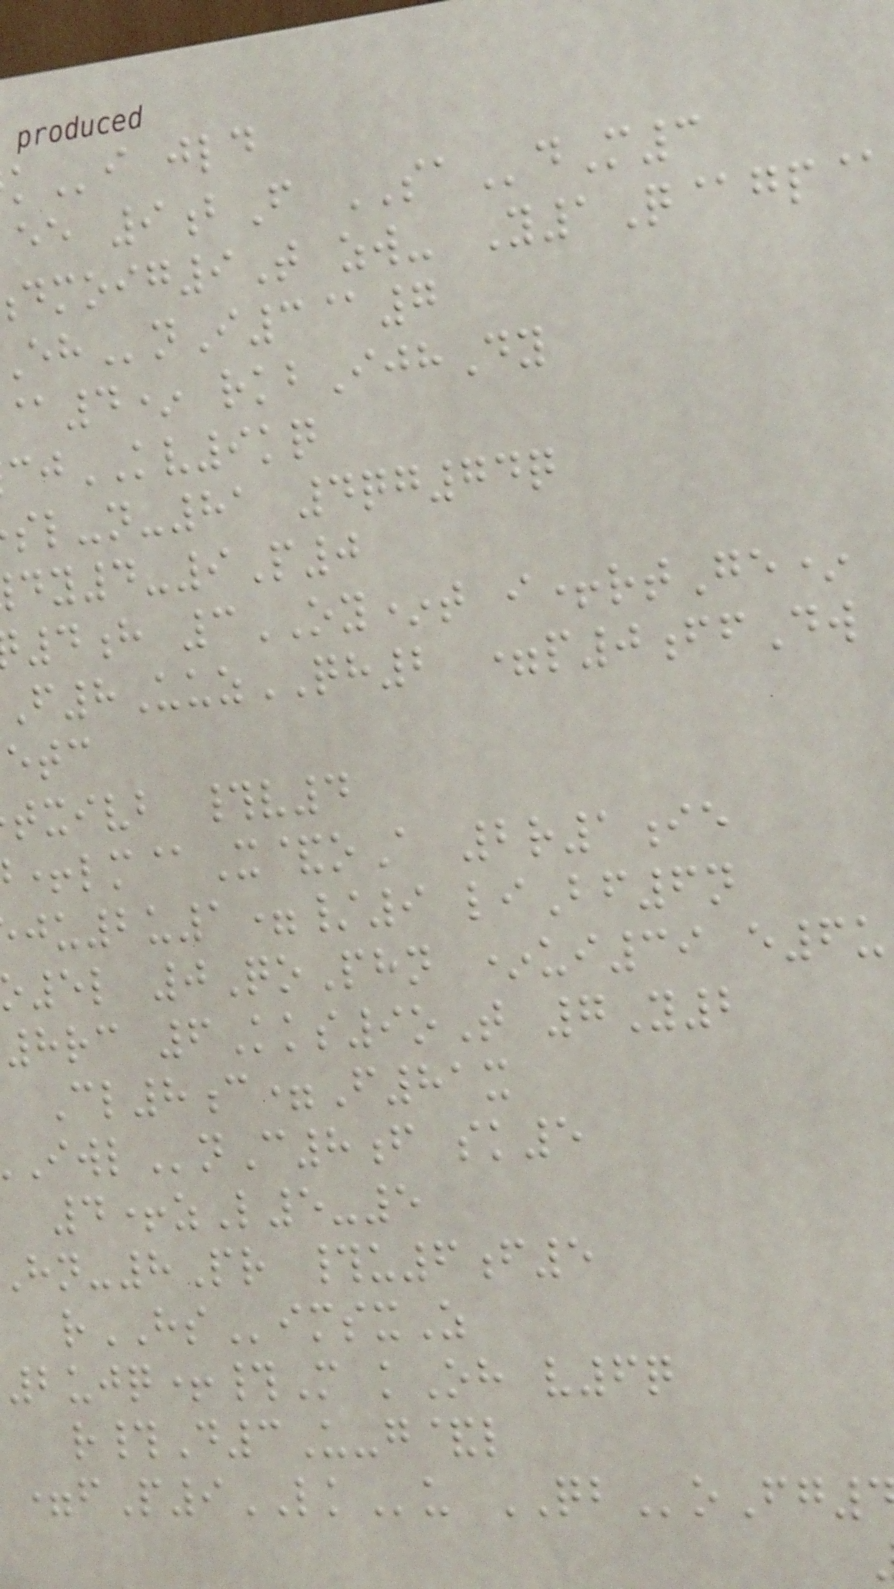i jld
ee 9bF SAdM3
dmoig9T zw- Y1Q@gp@
nI3@7
@4* rkbIjhDy
KV9kq
sl-n-81 4qg74q
y4-9P0
4h 3OY*t i+rtGe*
F8UuzQH2 =p0ffDw
etc
txivb #v4
+lm@X&oA 2r1ie
u2u1=/9 liBf6n
5l 0QoPhn *ui39 e6u
8rc 6Kks9oT 7Y2
Cl8c=F81x
nC8f sk5
4+zL5-5
n-8Pr #u6f5
rHSimsxZ
2ujq+#M kOh v6q
r#D3U-g&l
=fP9LKu QBoFg
